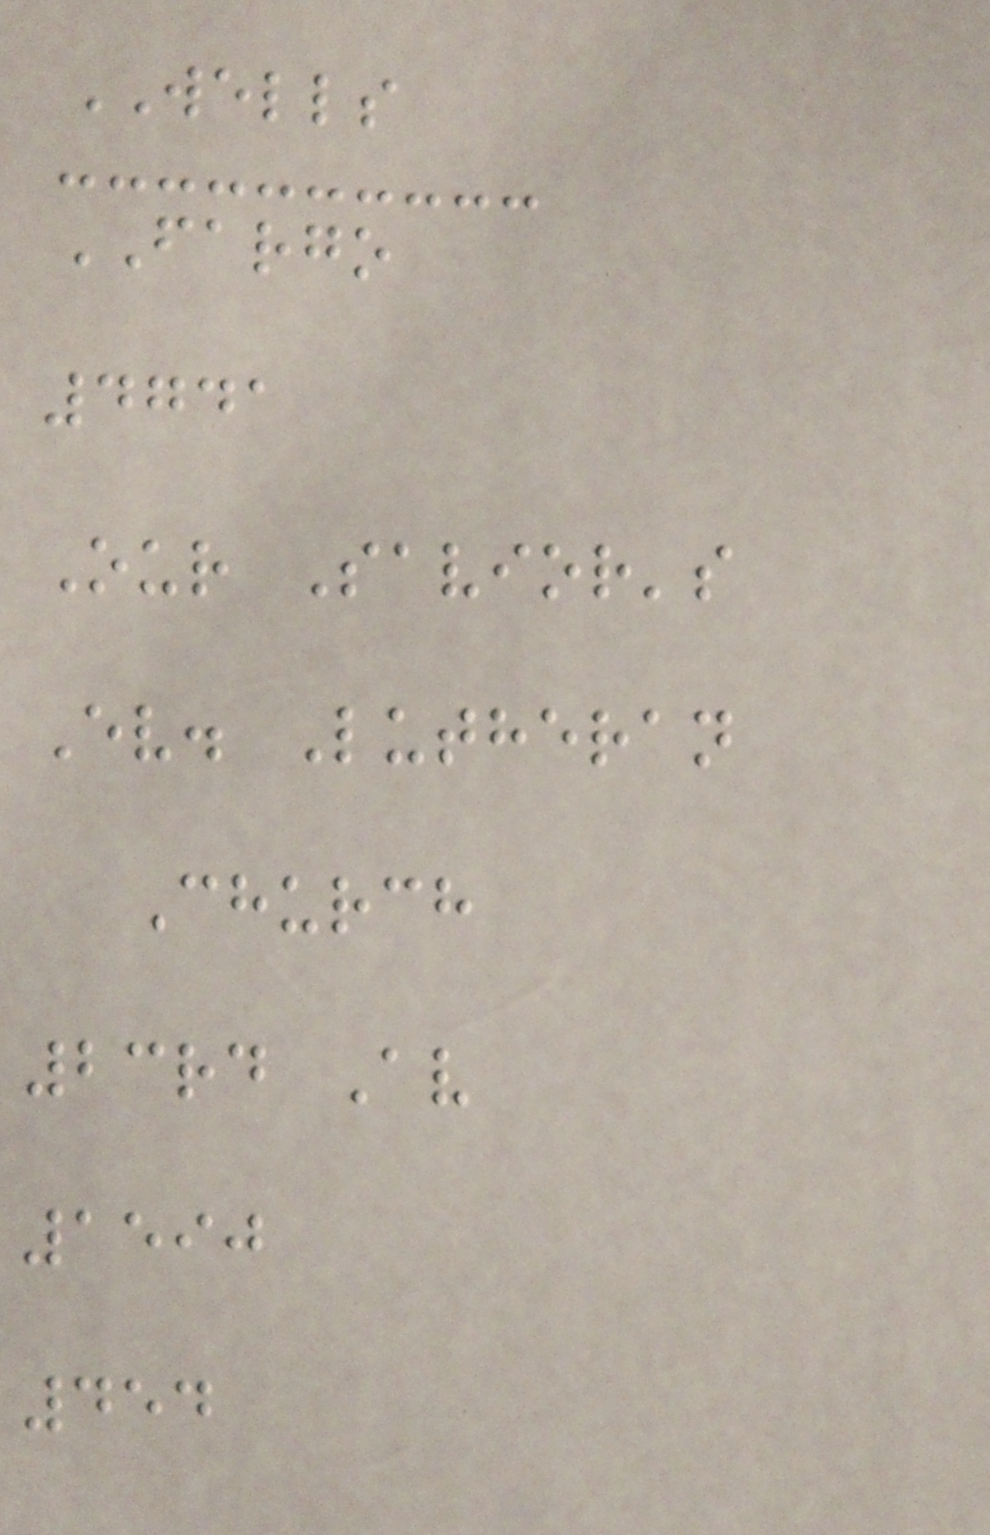WELLS
FARGO
4741
Our Savior's
Ev. Lutheran
Church
23rd Av
1590
454
